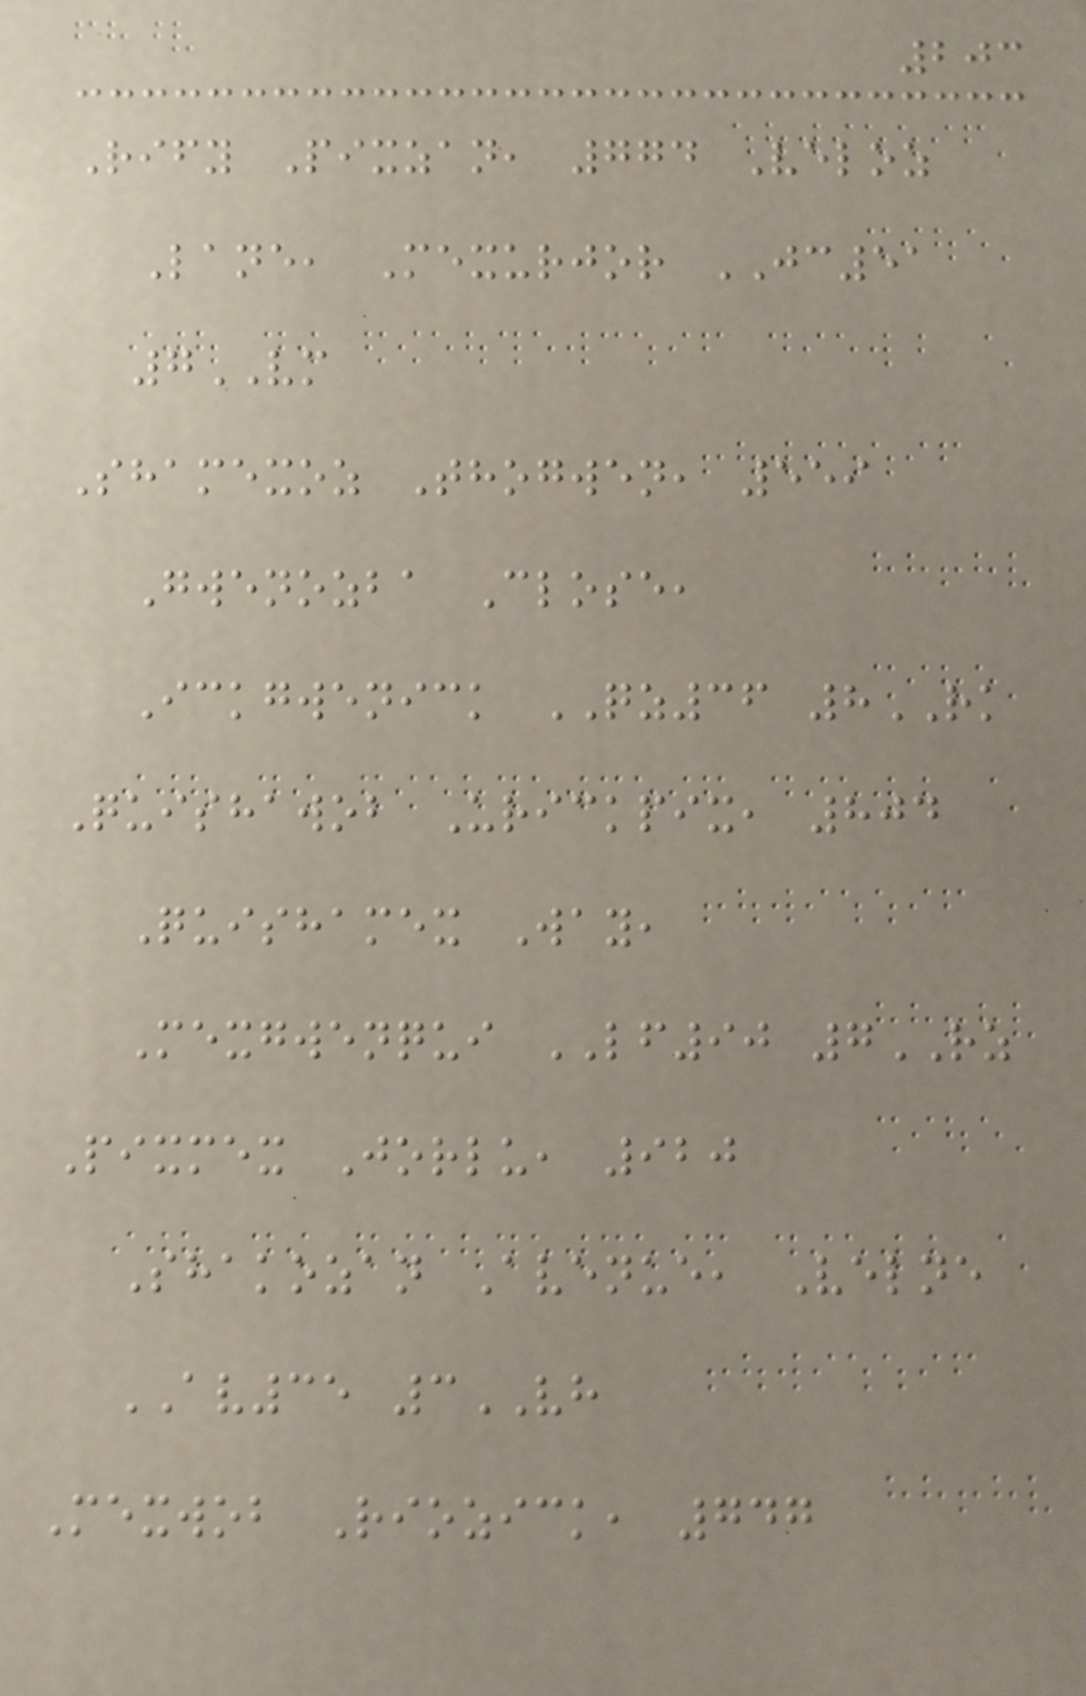203
Rify Pixzan, 774 Veloz
Lane, Mexurjor JC51
7VM
Shamexoz Thogwen, 559
Gwenozba Close,
Ickgwenick QZ36 8RK
Quishawob Urickpix, 804
Quishamex Way,
Mexgwenqui LF90 7RZ
Pixmex Jorlu, 920
Shakozan Avenue, Velne
AV35 3VH
Mexwob Riozick, 747
